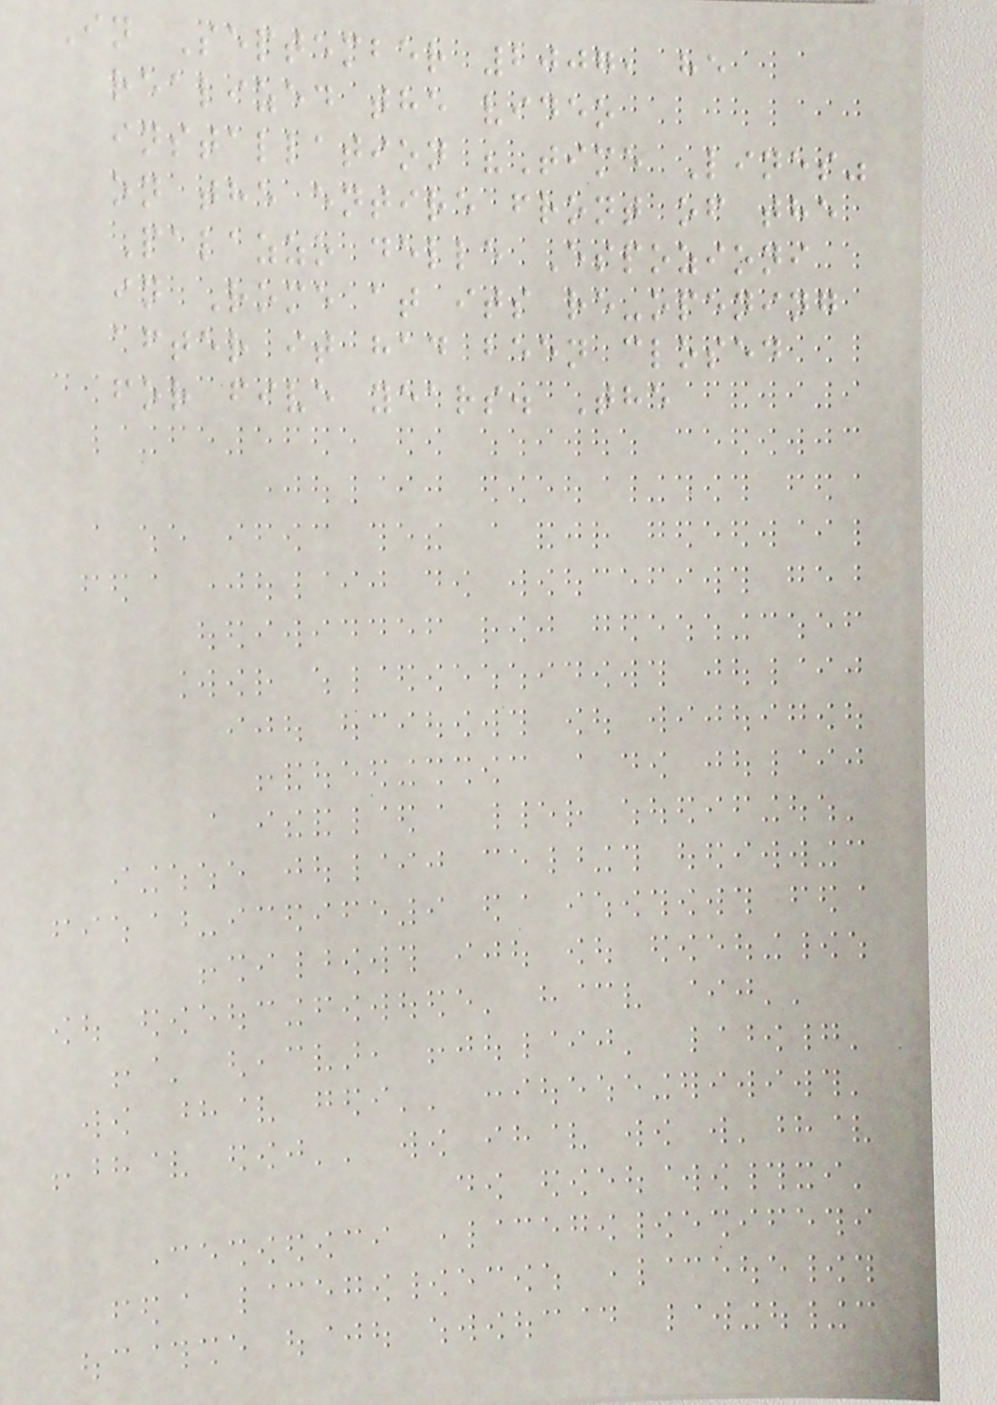In September 2007, he
realized the video
installation "Time Lines"
on the entire front of the
Palazzo delle Espozioni
in Rome at its re-opening
after it had been closed
for five years. The
